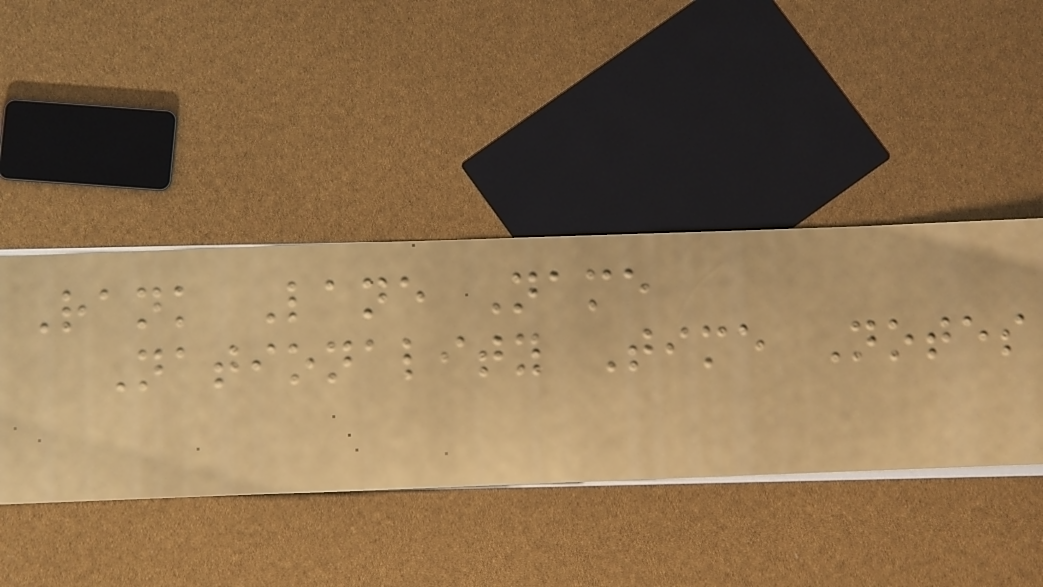Rank Lane Name
Nationality Time Notes
